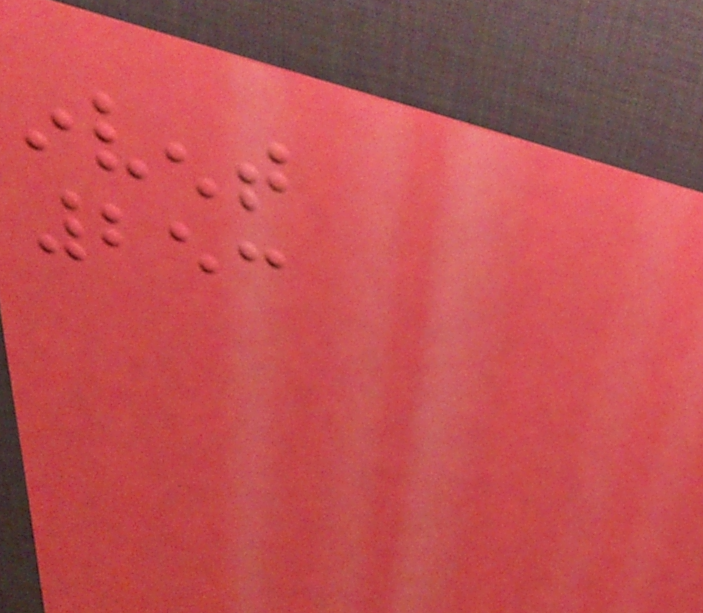invent
253
